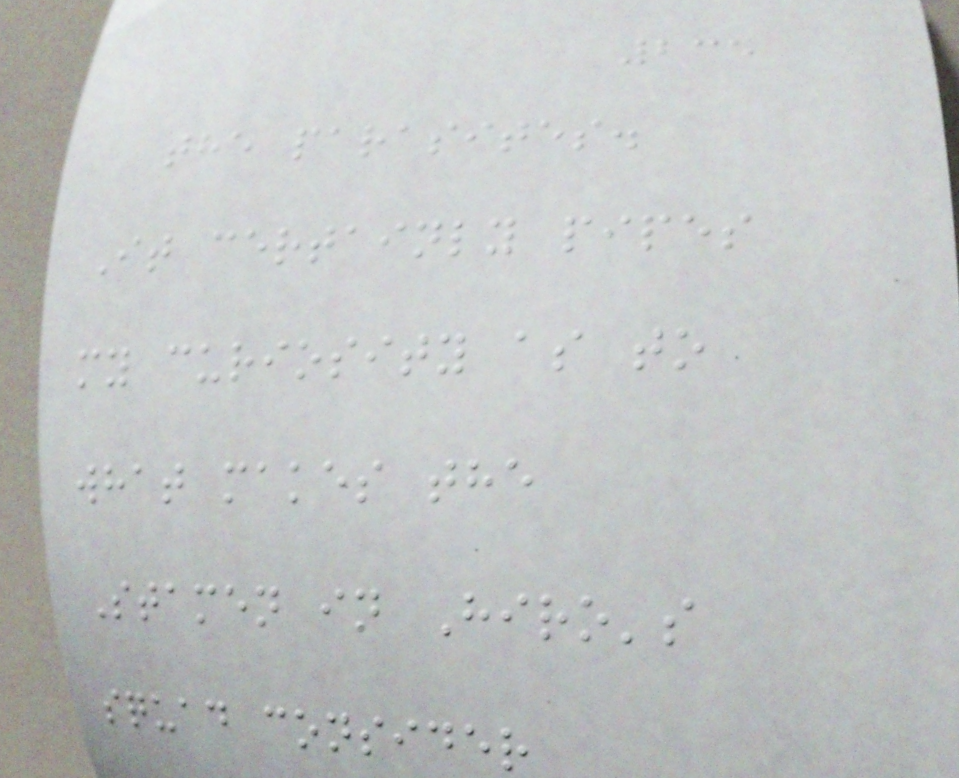235
the parasites.
It certainly pipes
my curiosity as to
what makes the
Stamen in Hiro's
squad consider
